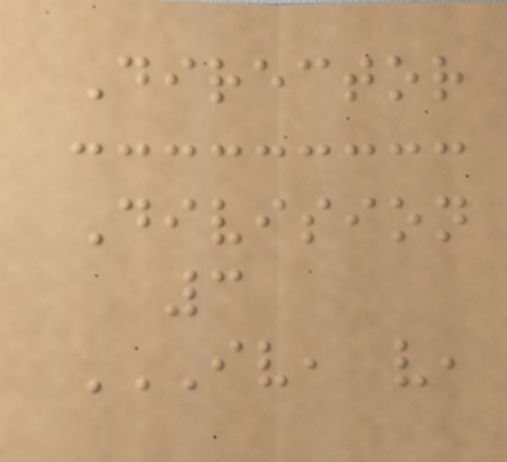Director
Division
3
IV, V,
